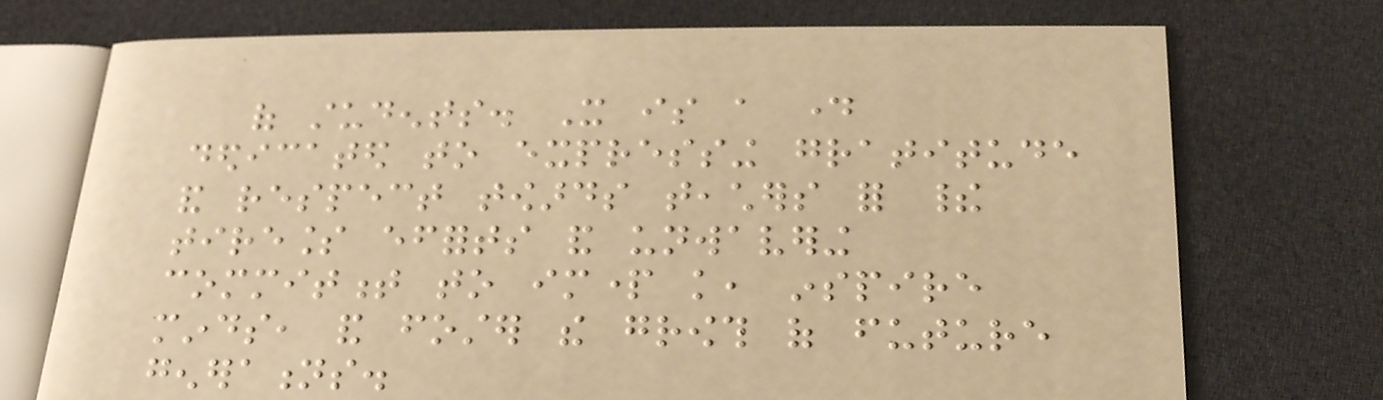of students. It is a day
dedicated to expressing gratitude
and respect towards teachers for their
tireless efforts and unwavering
commitment to impart knowledge, inspire
minds, and foster the growth of future
generations.
